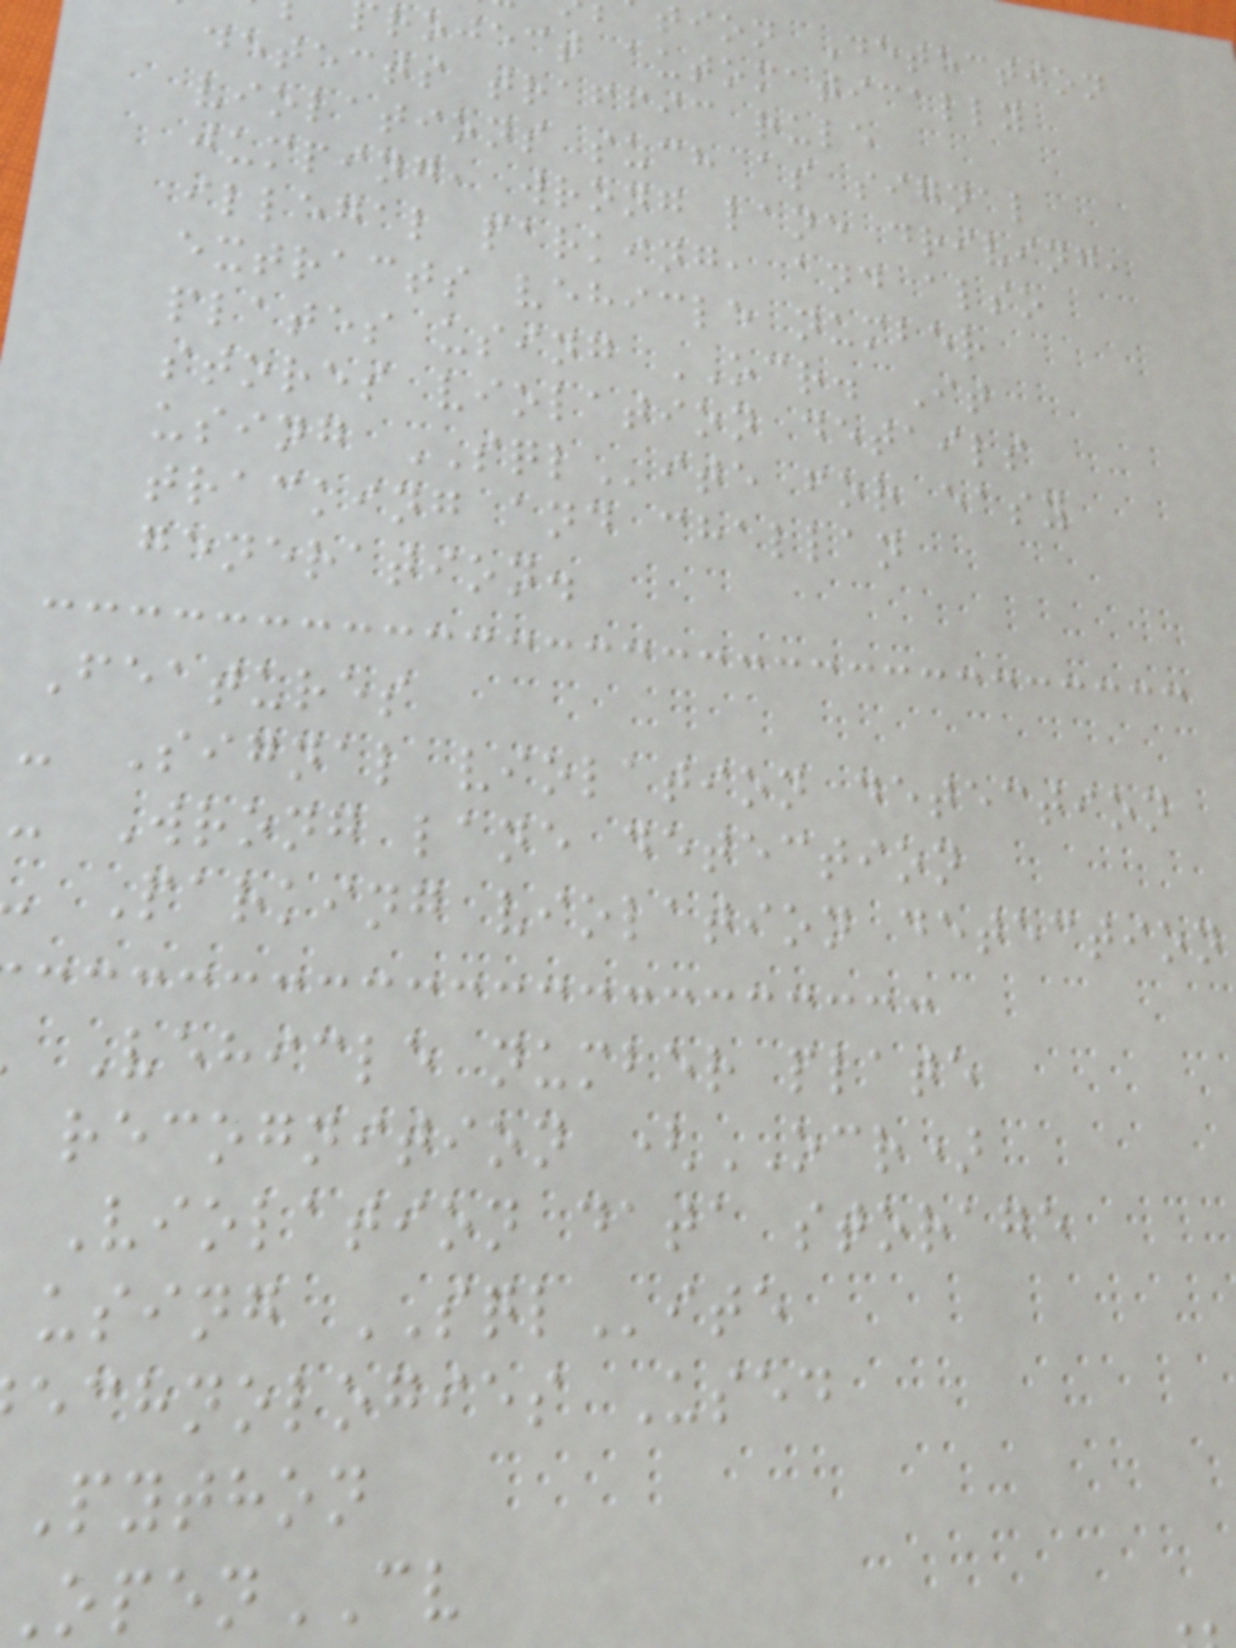tion Detection
roject automatically
detects traffic rule
violations such as signal
jumping, wrong lane driving,
illegal parking, and also
extracts vehicle number
plates using OCR. It
stores violation details
using SQLite for easy
tracking and challan
generation.
Features
- Signal violation detection
- Wrong lane detection
Parking violation detection
Vehicle number plate
recognition (OCR)
Violation data storage
using SQLite
echnologies Used
Python
penCV
